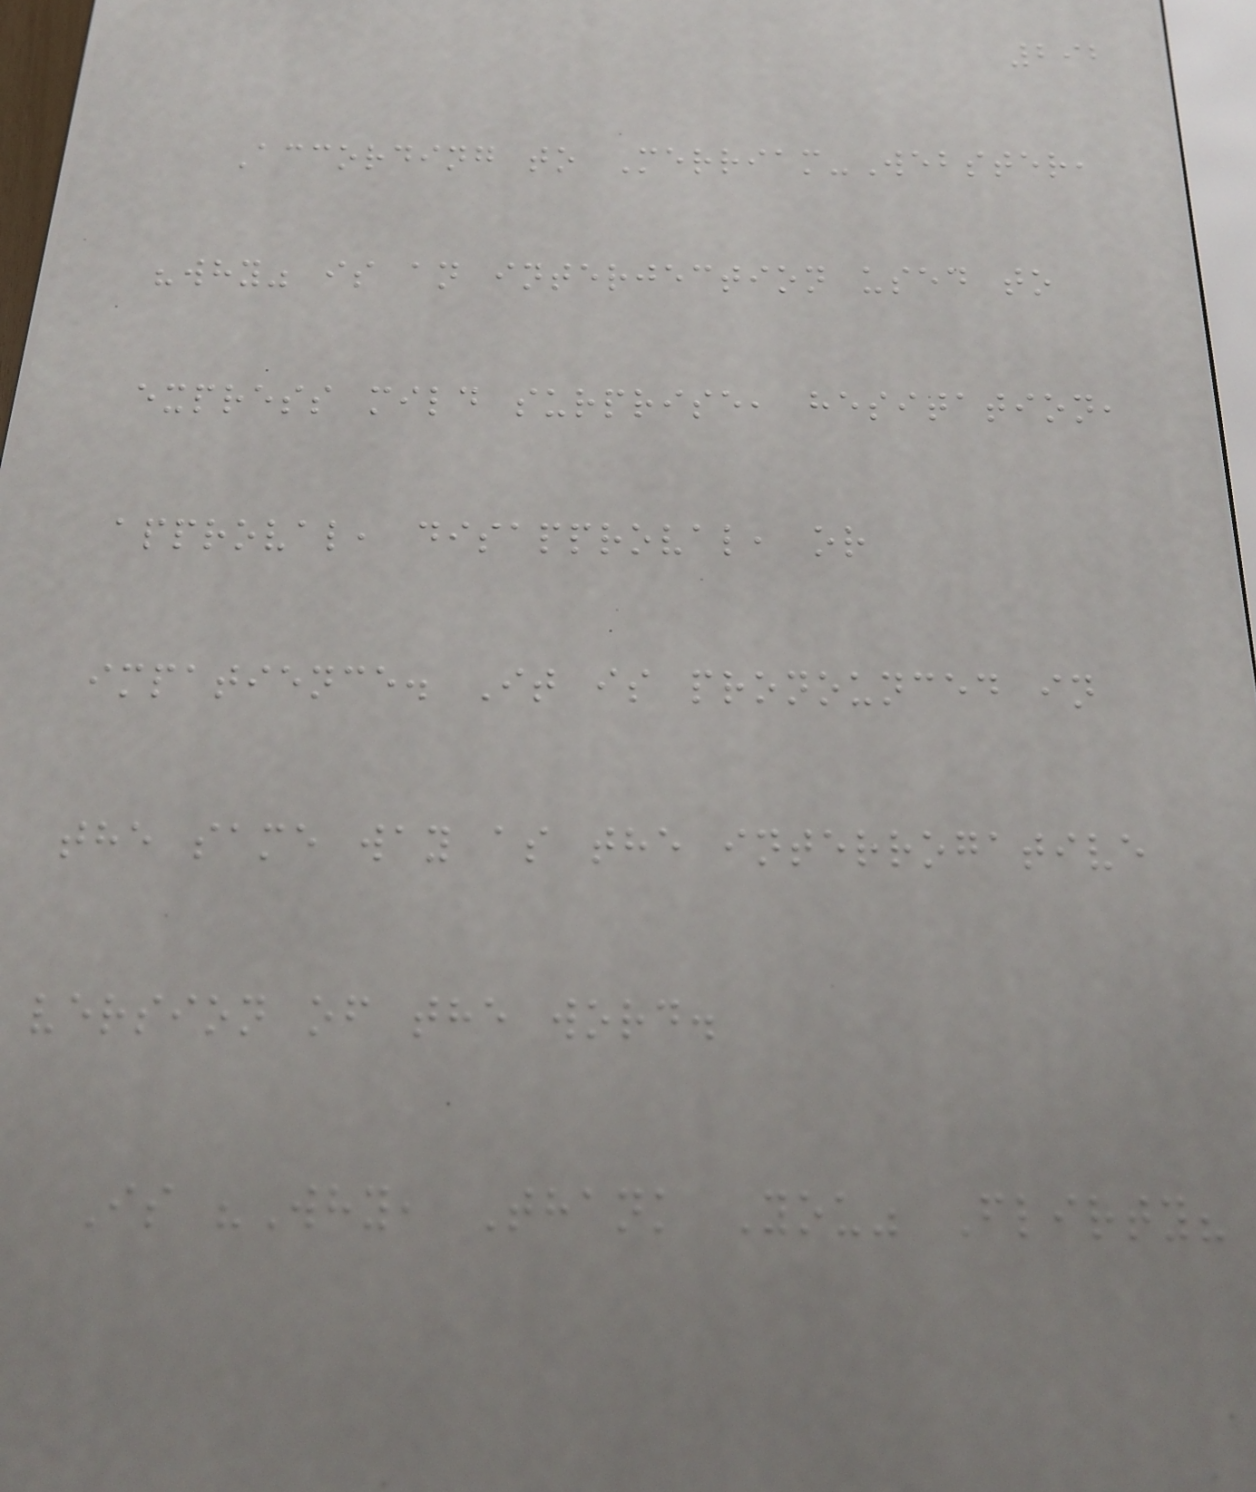292
According to Merriam-Webster,
"why" is an interjection used to
express mild surprise, hesitation,
approval, disapproval, or
impatience. It is pronounced in
the same way as the interrogative
version of the word.
Is "Why, Thank You" Flirty?
